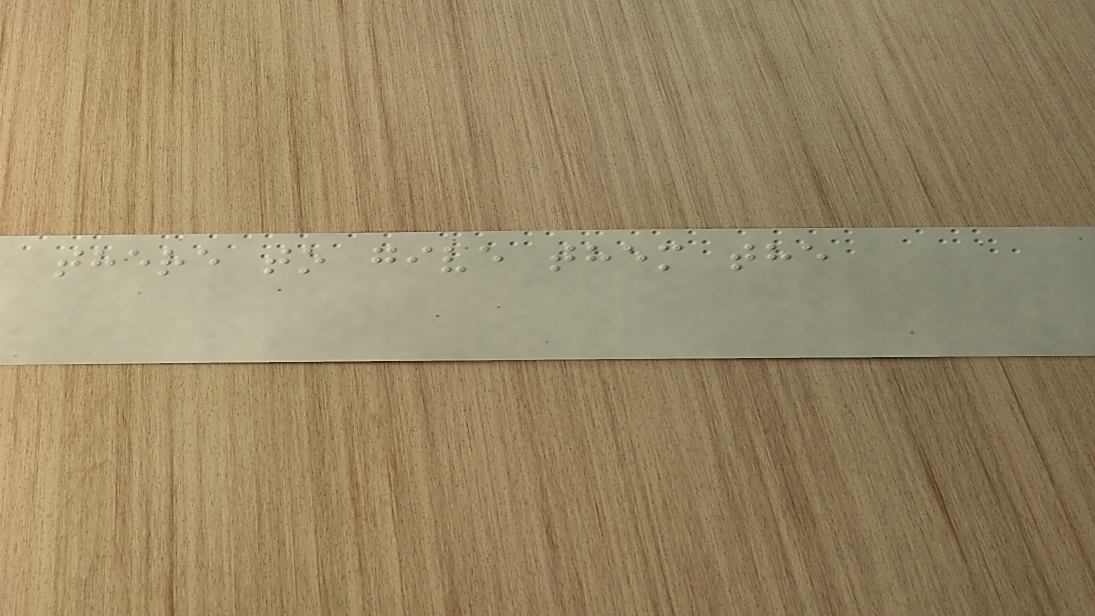there to give them the
